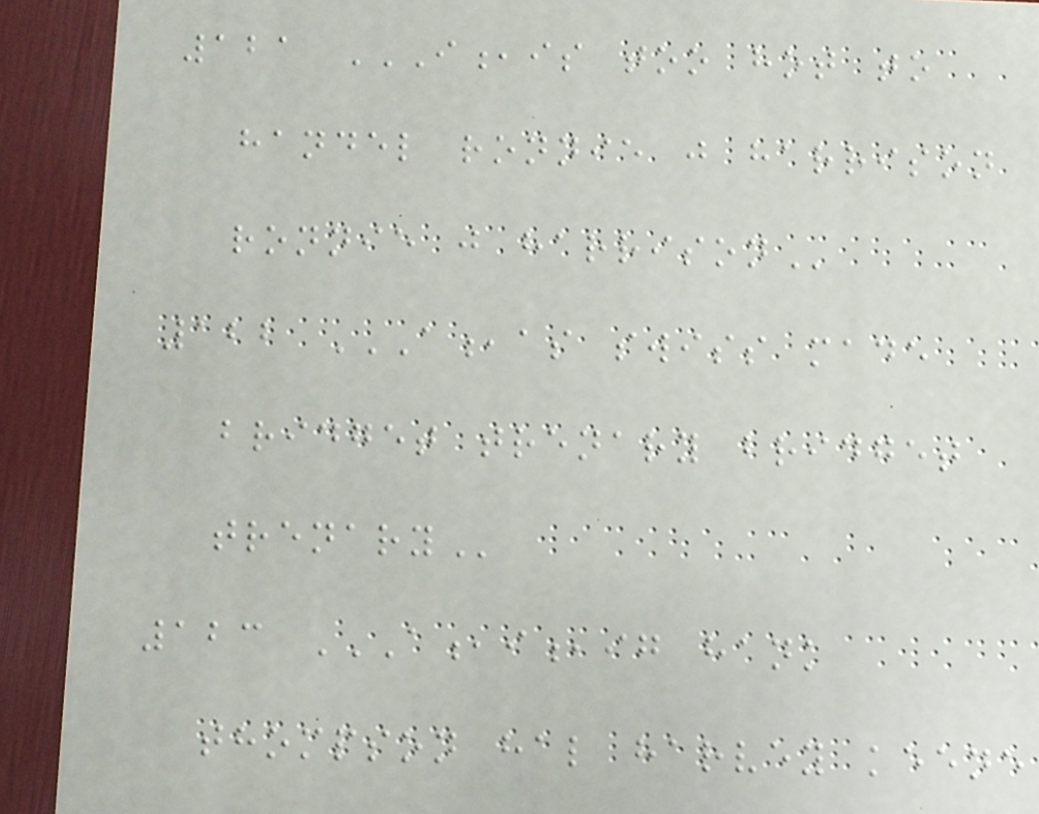121 I,IS TOO HOT TO
HANDEL RONNIE J HARRISON
RONNIE J HARRISON
122 A,AS SWISS MADE
BRIDGET TRENARY BRIDGET
TRENARY
123 A,I,IG HANK
THOMPSON HAL HARVEY KEENE
